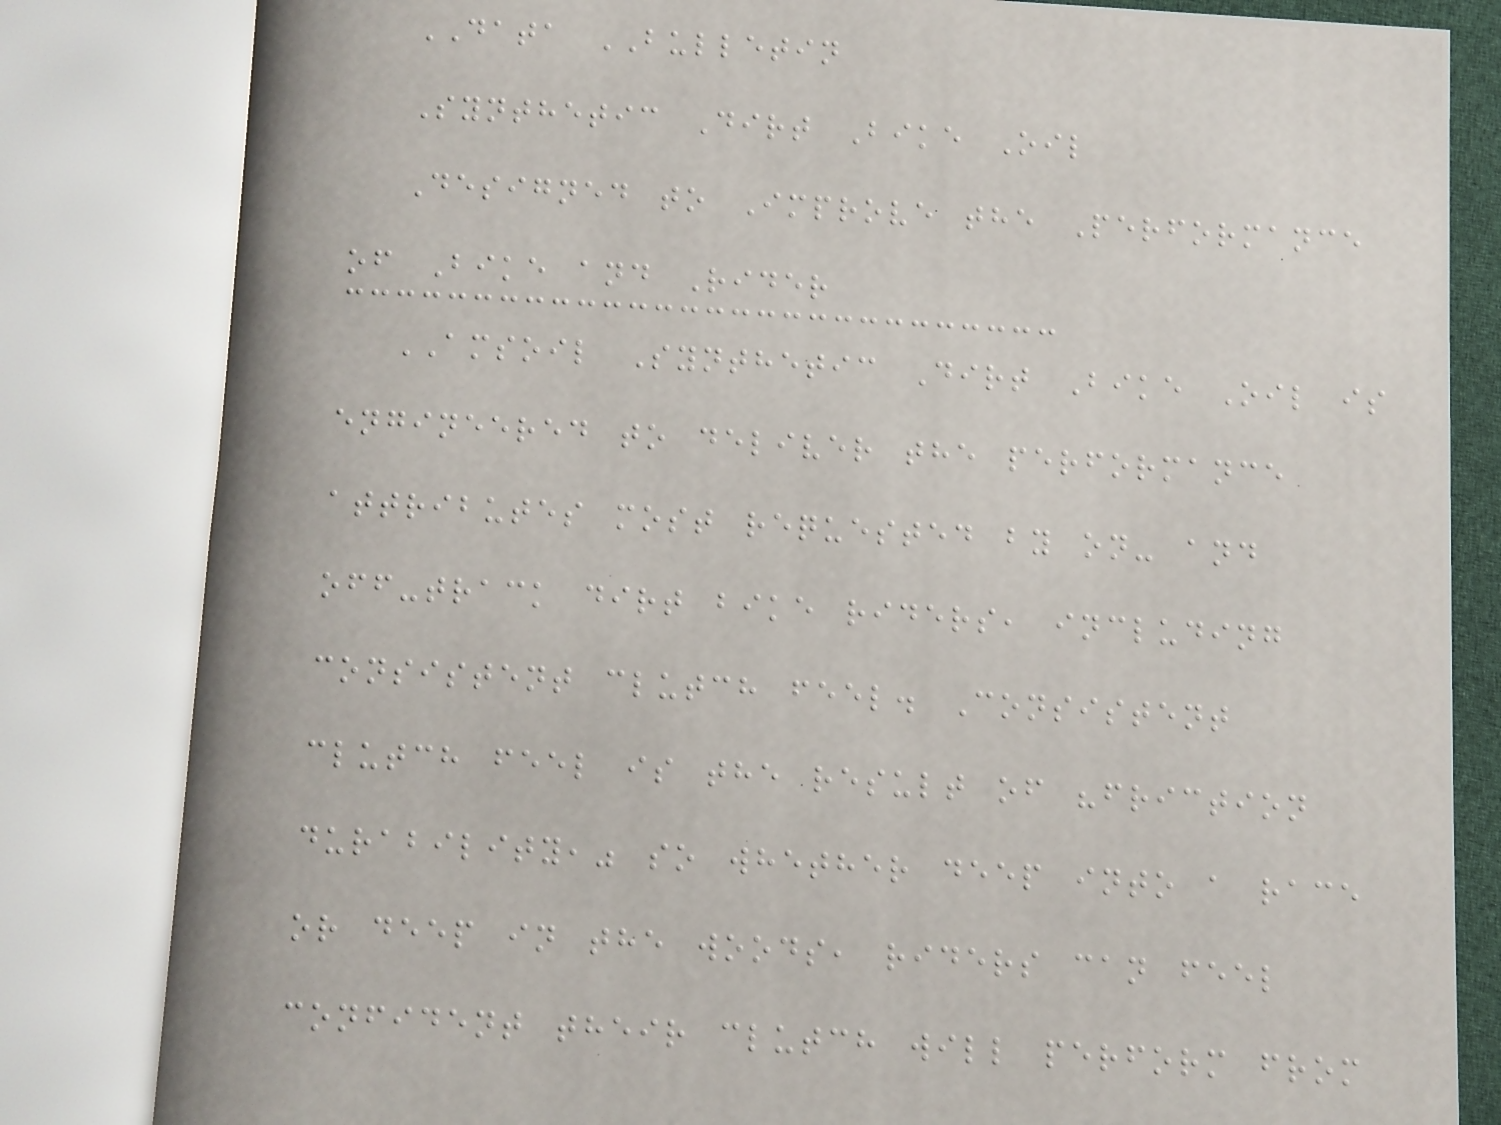DATA BULLETIN
Synthetic Dirt Bike Oil
Designed to Improve the Performance
of Bike and Rider
AMSOIL Synthetic Dirt Bike Oil is
engineered to deliver the performance
attributes most requested by on- and
off-track dirt bike riders, including
consistent clutch feel. Consistent
clutch feel is the result of "friction
durability," so whether deep into a race
or deep in the woods, riders can feel
confident their clutch will perform from
